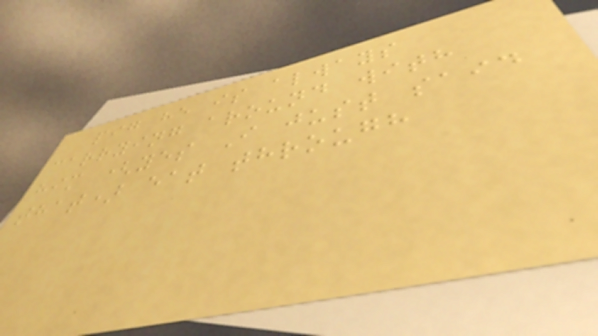pig he is always
carrying around with
him (yes I just said
that) eat through
